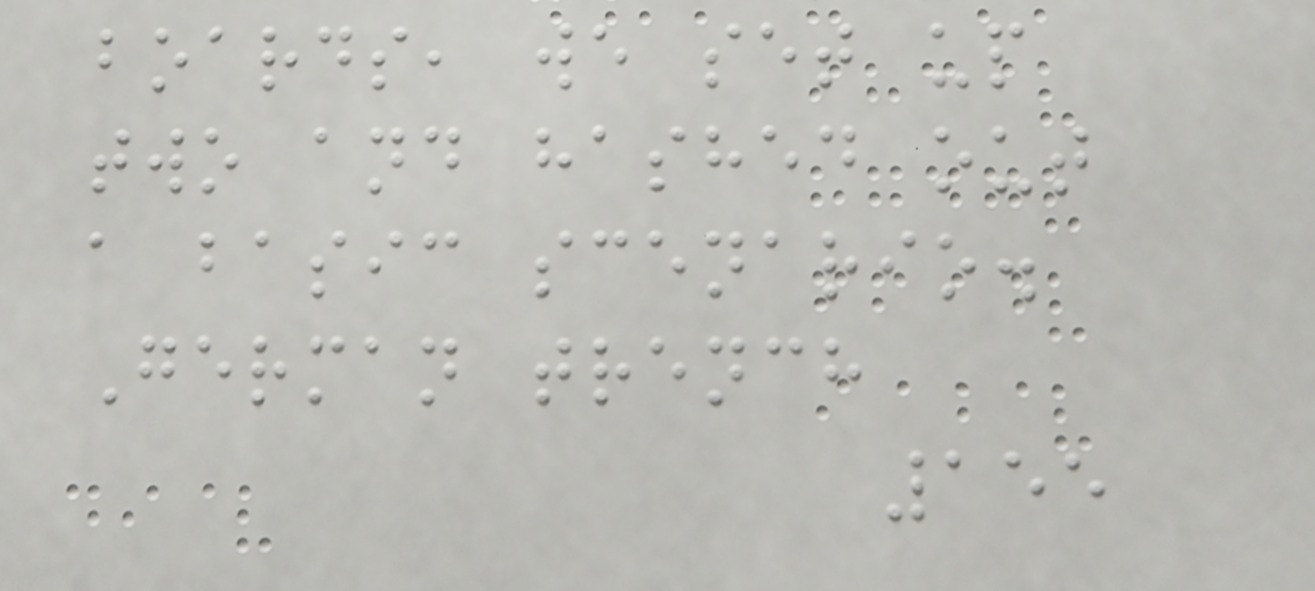boards, we set up
two and hashed out
a basic scenario.
German trench
155
